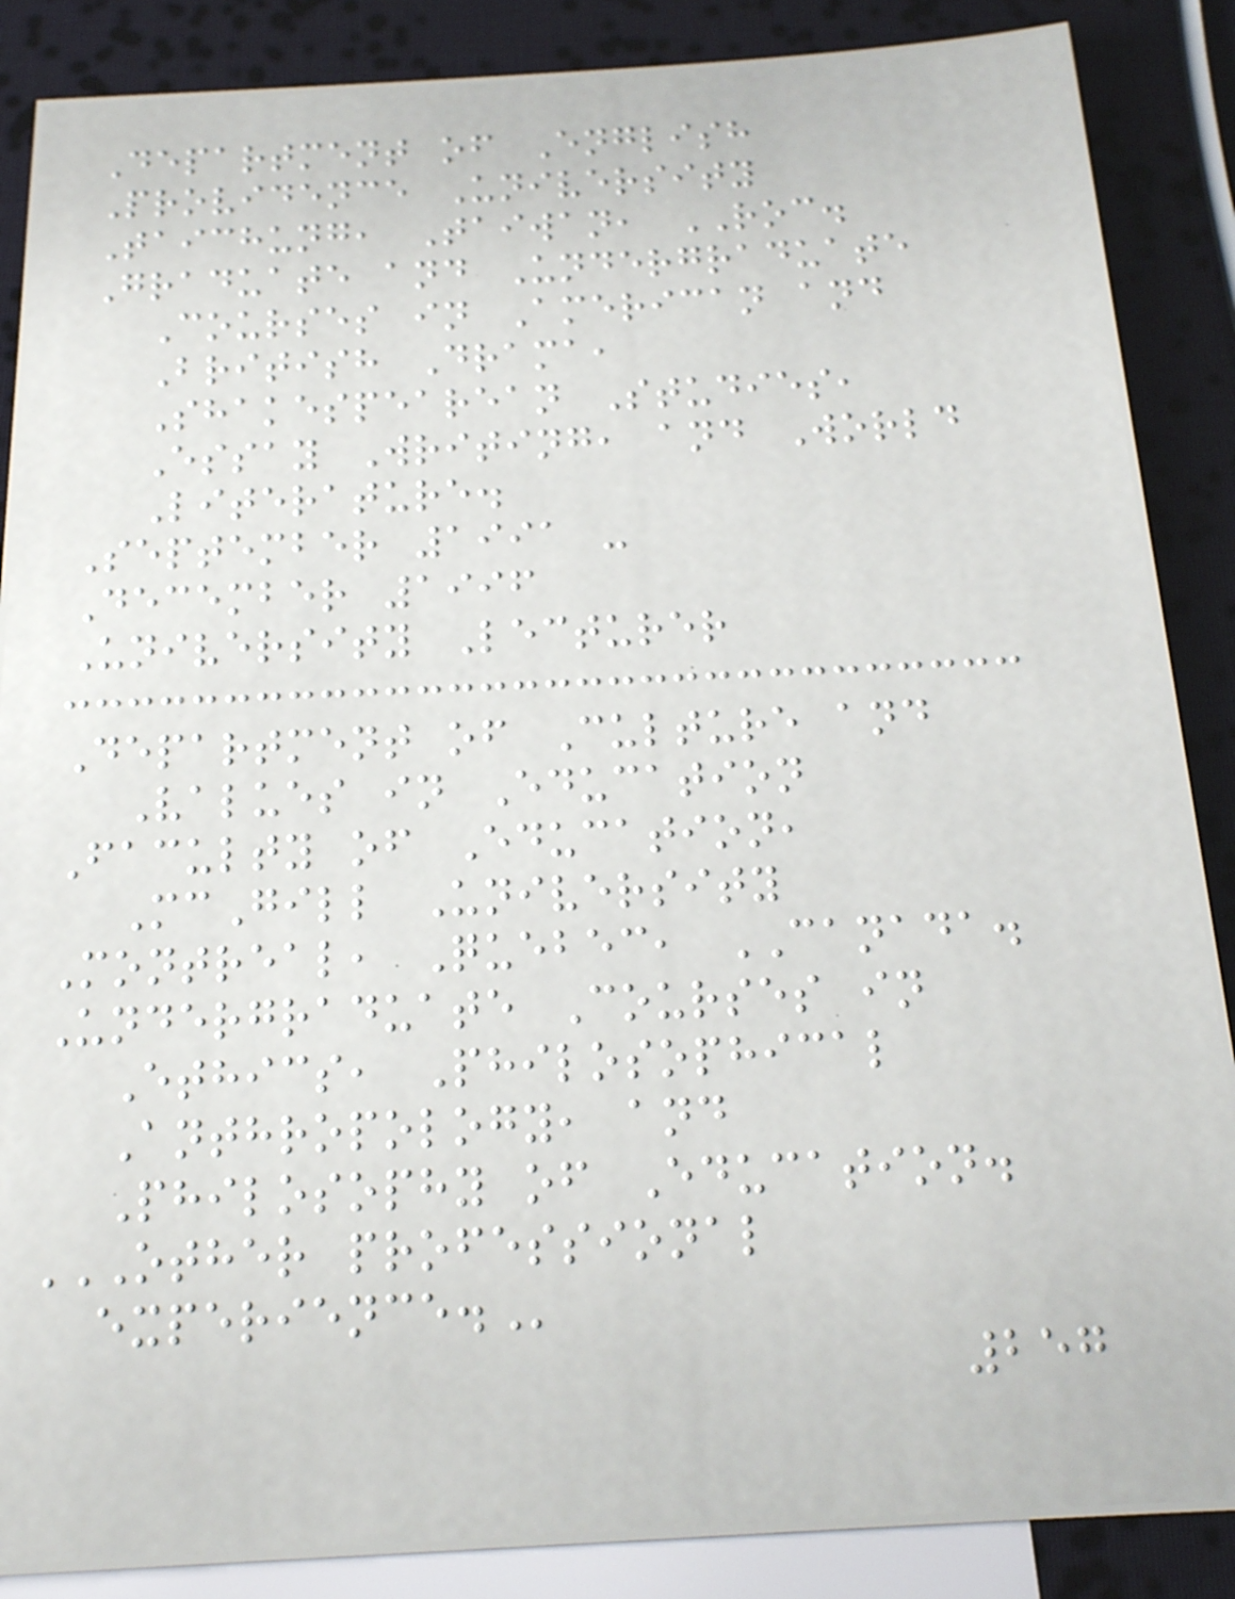Department of English
Providence University
Taichung, Taiwan, ROC.
Graduate and Undergraduate
Courses in American and
British Drama,
Shakespearean Studies,
Essay Writing, and World
Literature.
September 1991 -
December 1996
University Lecturer
Department of Culture and
Values in Education
Faculty of Education,
McGill University
Montreal, Quebec, CANADA.
Undergraduate Courses in
Ethics, Philosophical
Anthropology, and
Philosophy of Education.
OTHER PROFESSIONAL
EXPERIENCE.
257
